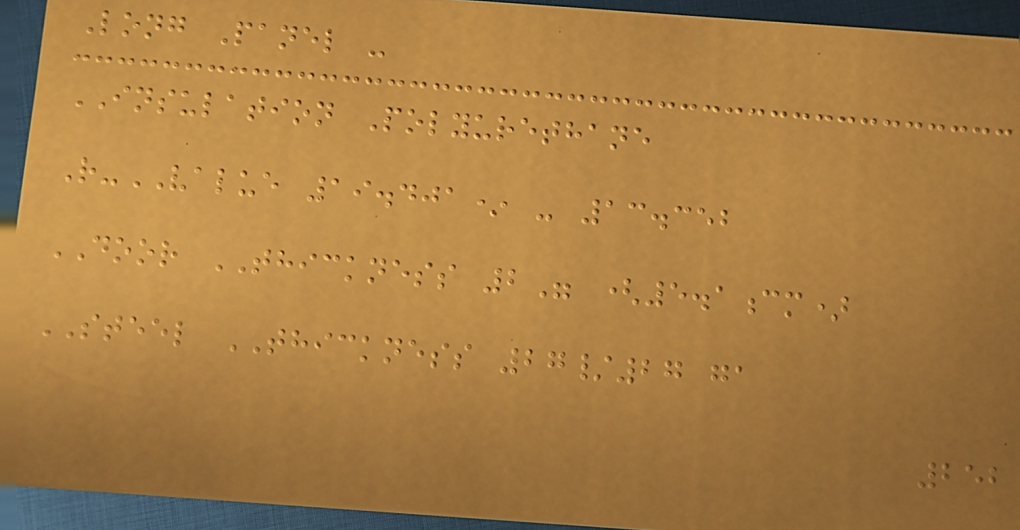Long Panel -
INSULATION Polyurethane
R-VALUE 19.401* - 13.352
DOOR THICKNESS 2" (5.1cm)
STEEL THICKNESS 27/27 ga
252
